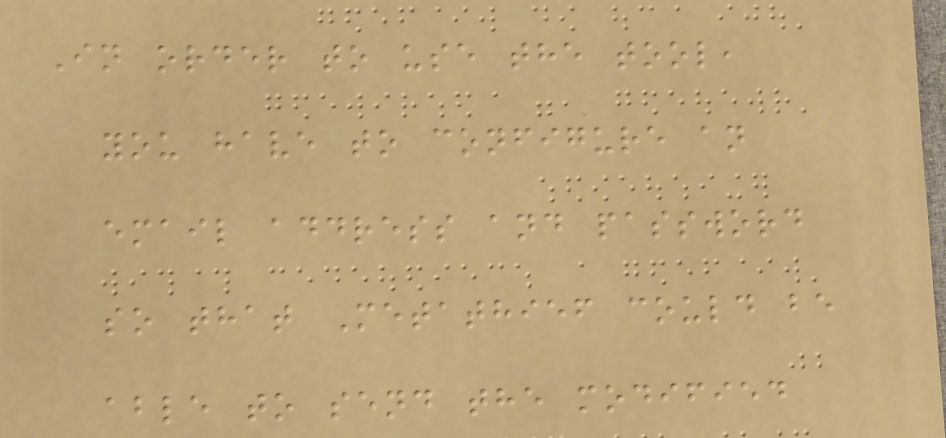In order to use the tool,
you have to configure an
email address and password
so that Metathief could be
able to send the modified
